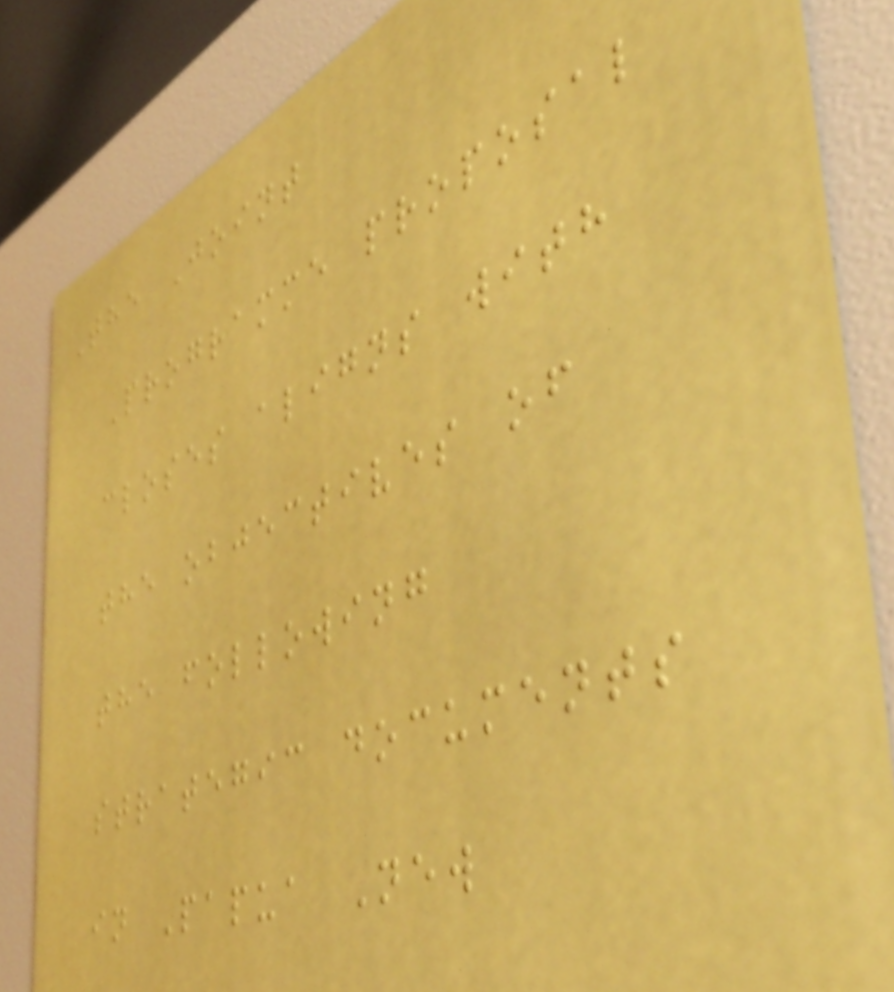The Joint
Programme proposal
closes aligns with
the objectives of
the following
strategic documents
in Papua New
